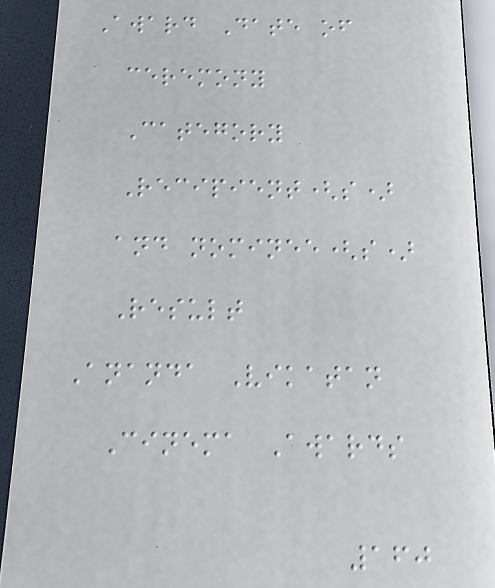Award Date of
ceremony
Category
Recipient(s)
and nominee(s)
Result
Ananda Vikatan
Cinema Awards
160
